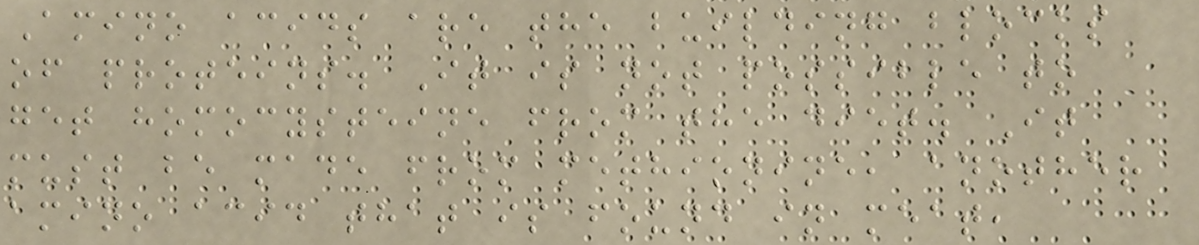Amino acids are the building blocks
of proteins. It is not possible to
get homocysteine from the diet. It
must be made from methionine, another
amino acid that is found in meat,
